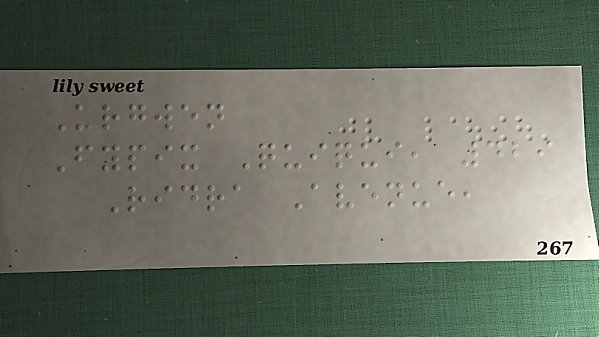Urgwen
Fypix Quiqui, 429
Ridra Avenue,
